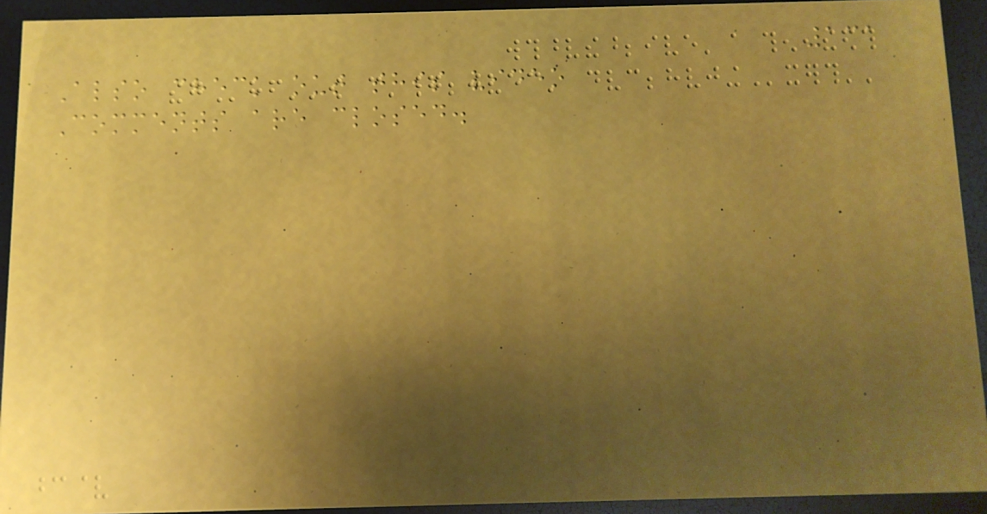131
Also check out this video
Comments are closed.
